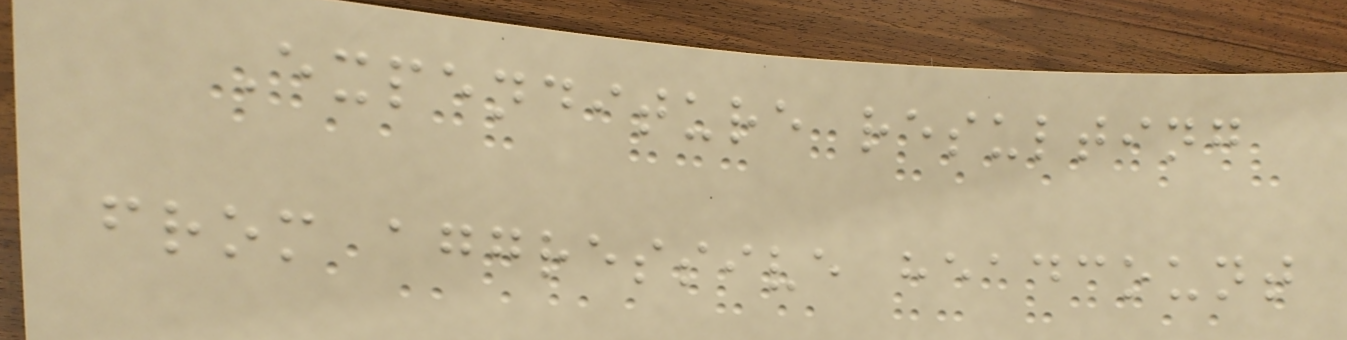Expenditure resulting
from aggressive headcount
